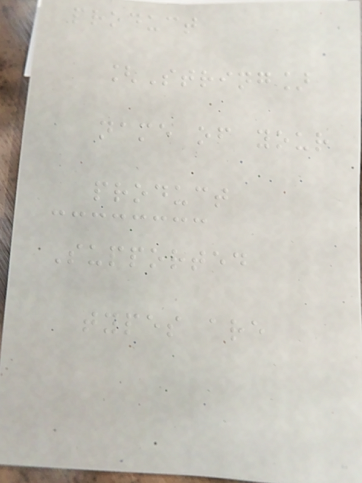product
[String]
name of your
product
Supported
types are
